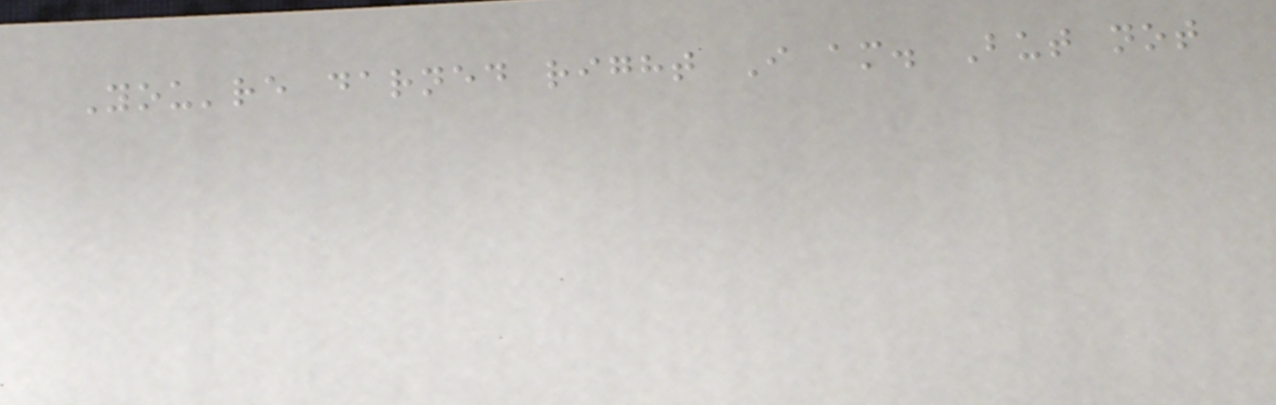You're darned right I am. But not
